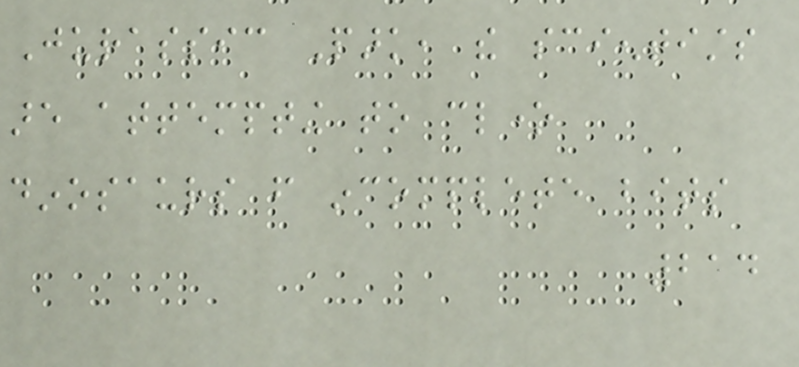Jurassic Park, the scientists
are attempting to clone
dinosaurs from incomplete bits
214
